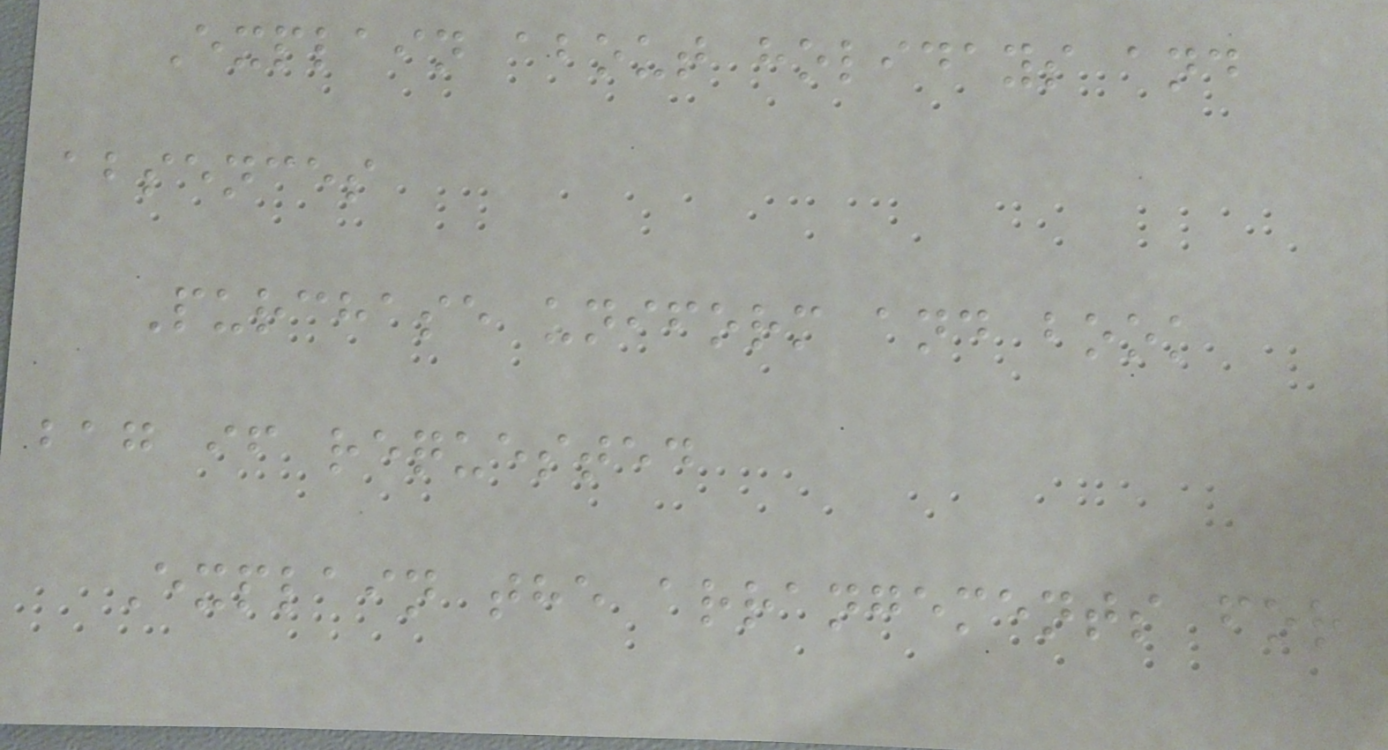Explain about holidays and
absences
Purchase uniform and book
bag if requested
Explain the arrangements for
